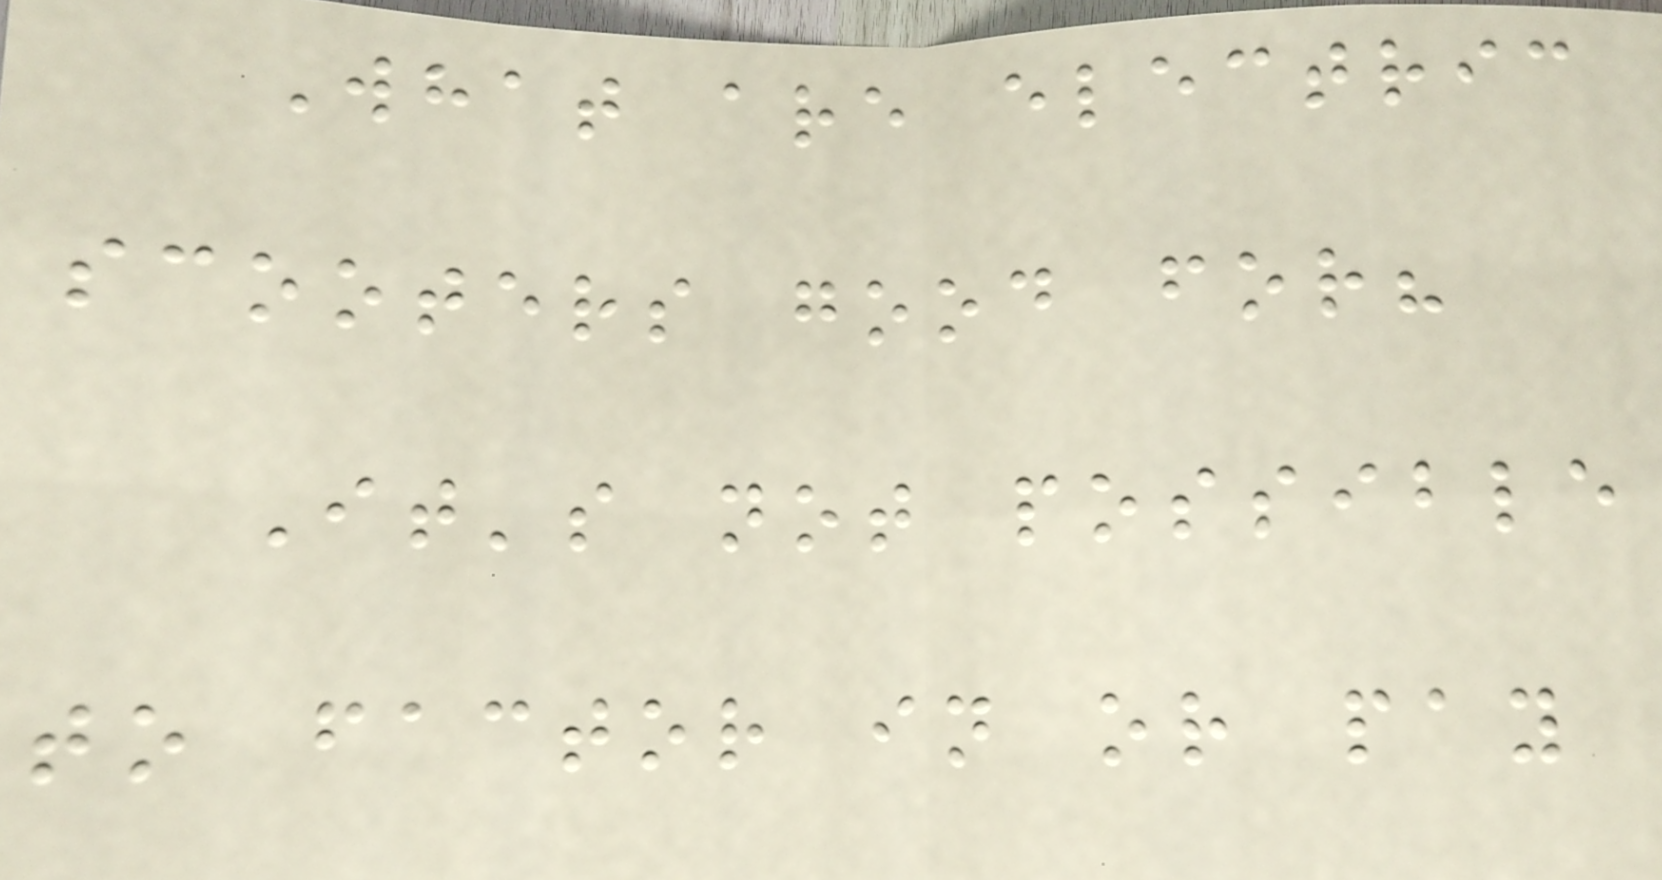What are electric
scooters good for?
It's not possible
to factor in or pay
